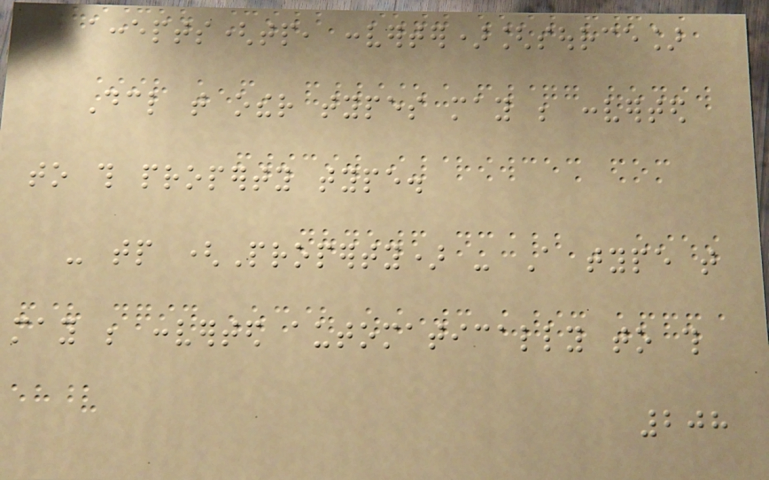accepts(tp, converter)[source]
Declare that other types may be converted
to this property type.
- tp (Property) - A type that
may be converted automatically to this
208
